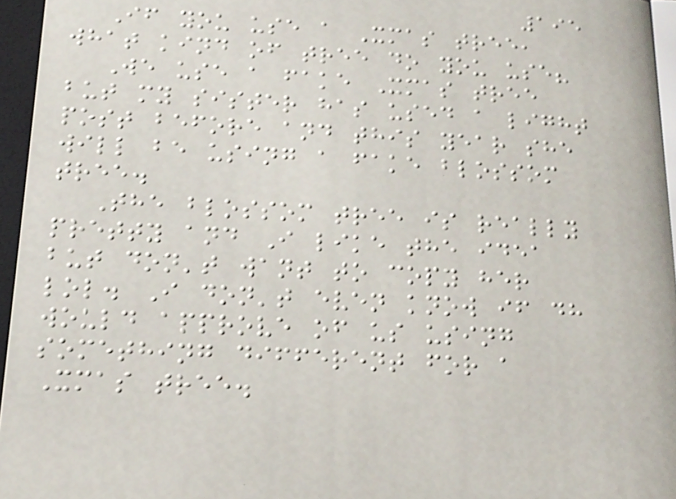195
If you use a Xmas tree,
what kind of tree do you use?
We use a fake Xmas tree
but my sister has used a light
post before and this year she
will be using a fake blossom
tree.
The blossom tree is really
pretty and I like the idea
but don't want to copy her
lol. I don't even know if dh
would approve of us using
something different for a
Xmas tree.
